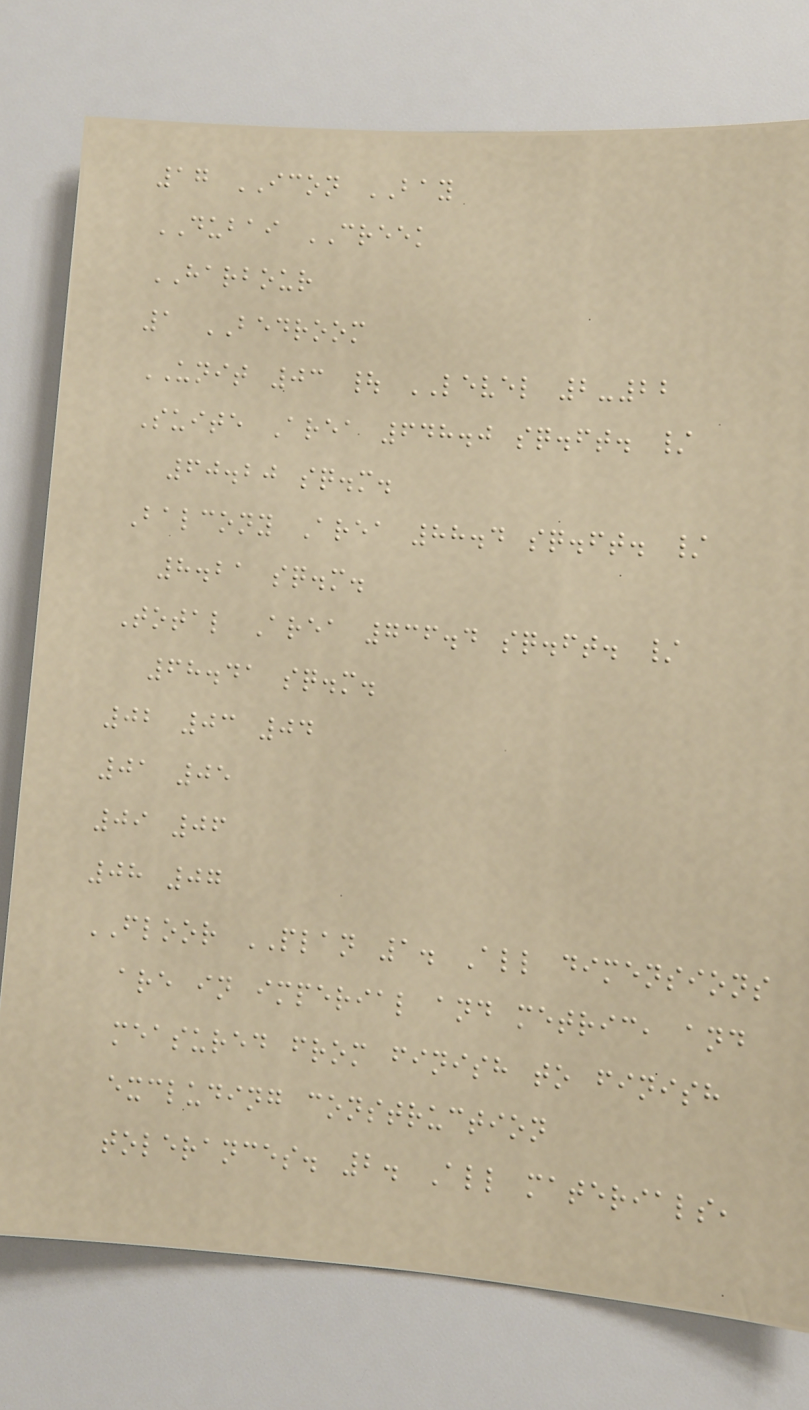17 ICON BAY
DUBAI CREEK
HARBOUR
1 BEDROOM
UNIT 03 | LEVEL 2-22
Suite Area 648.0 sq.ft. /
60.20 sq.m.
Balcony Area 88.4 sq.ft. /
8.21 sq.m.
Total Area 736.4 sq.ft. /
68.41 sq.m.
02 03 04
01 05
09 06
08 07
FLOOR PLAN 1. All dimensions
are in imperial and metric, and
measured from finish to finish
excluding construction
tolerances. 2. All materials,
